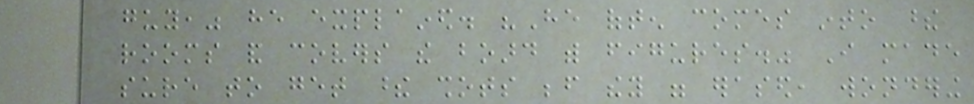guy," he explained. "He often comes into these
rooms and covers the board with figures." I made
sure to get these shots before they were erased, wondering
